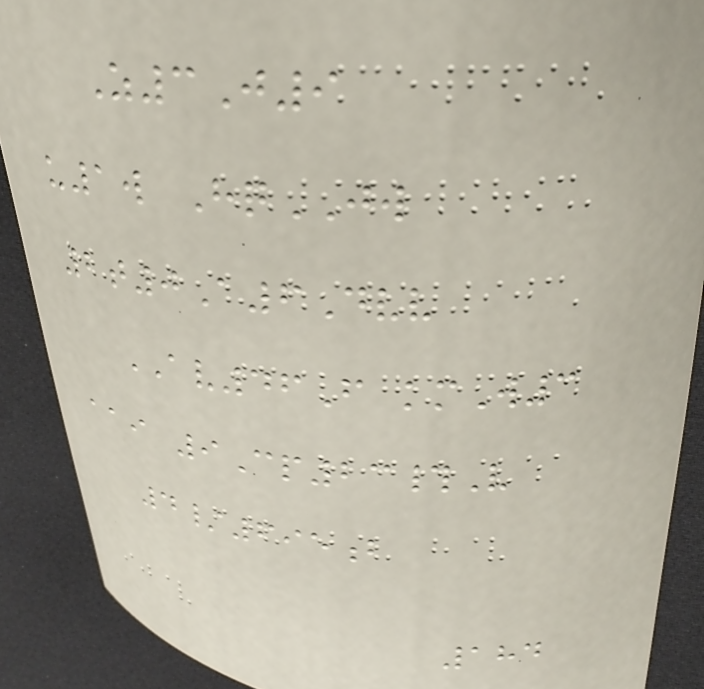Z3J9
u1w HqJW
2t0A6Dvv
AV46F kmW3
aai 9Cp23#V
4/695b
184
